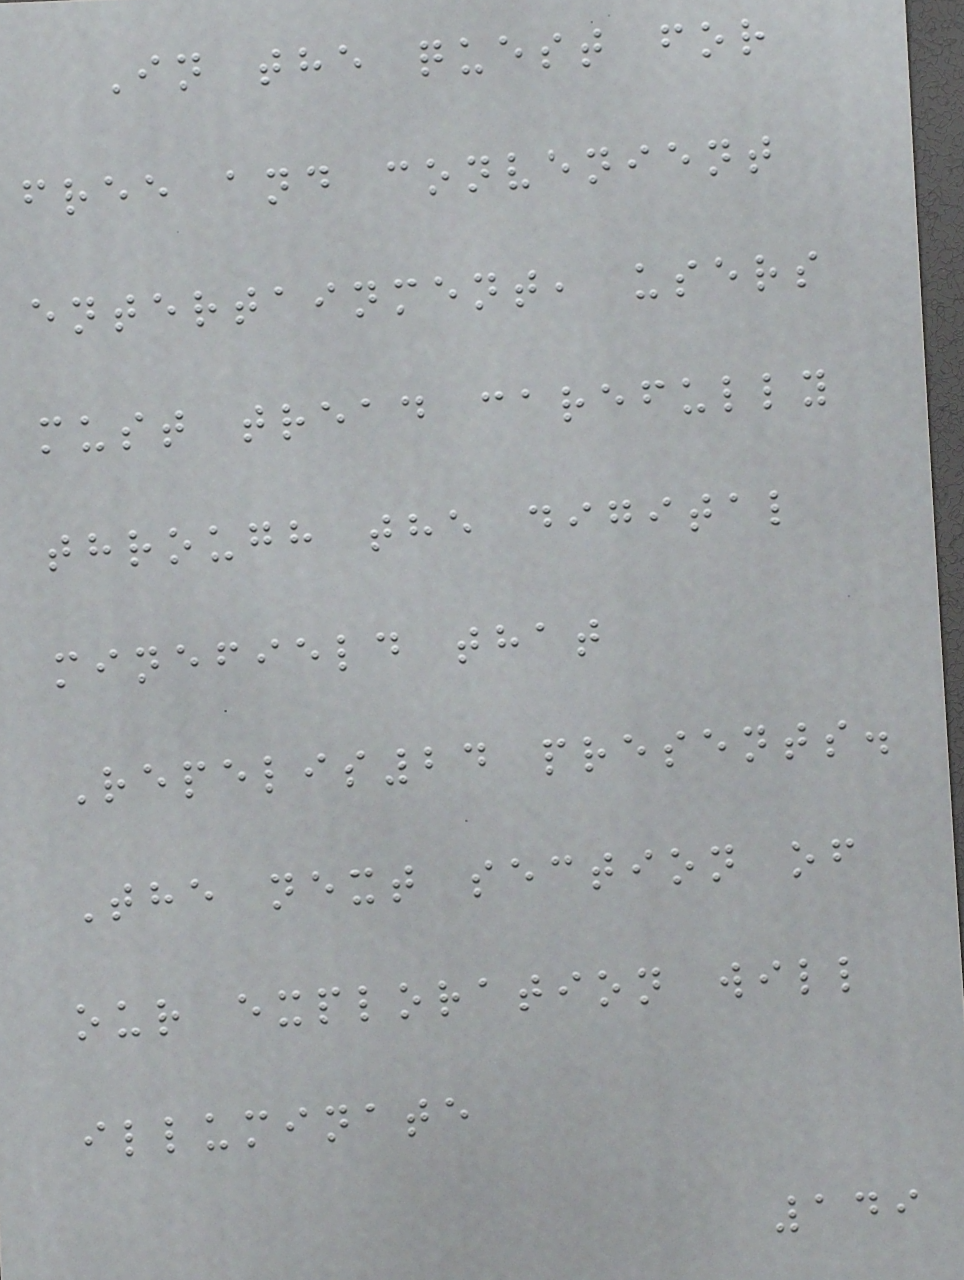In the quest for
free and convenient
entertainment, users
must tread carefully
through the digital
minefield that
Repelis24 presents.
The next section of
our exploration will
illuminate
149
